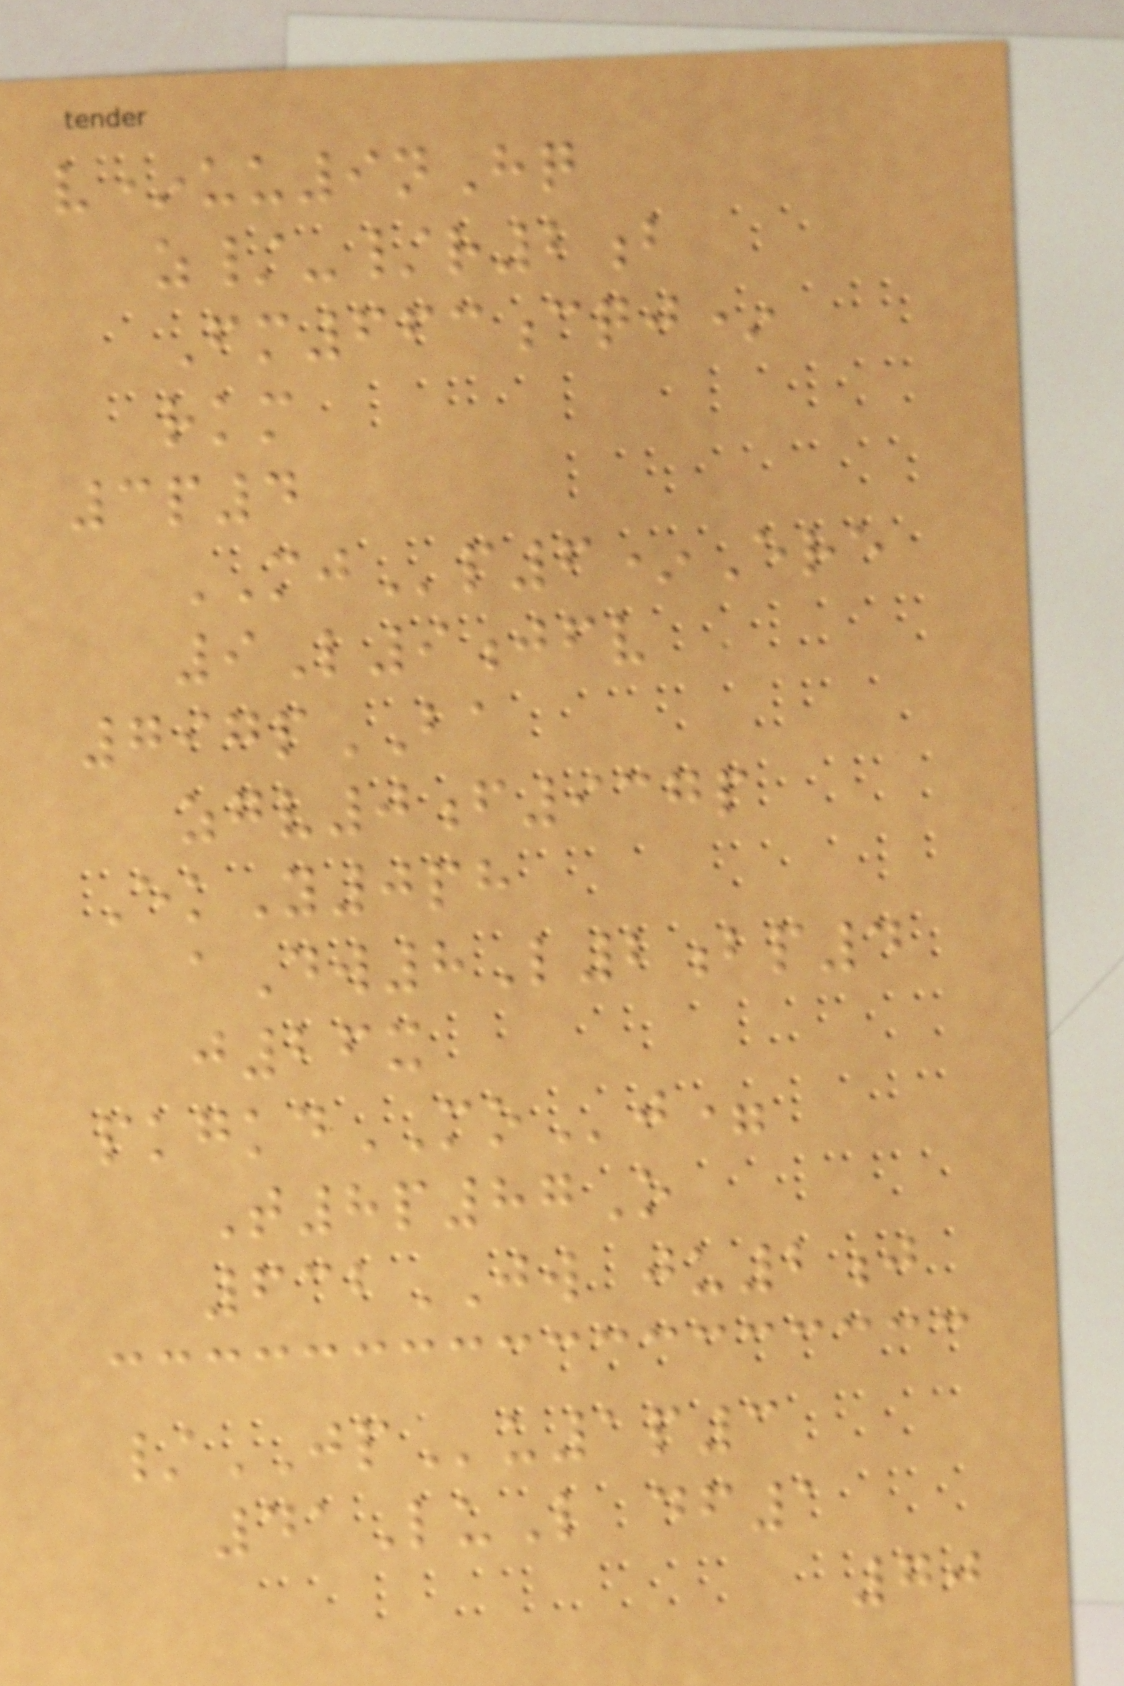v*uu9nHq
z/-/r2b
Fm663cqj*
rkm
3p4
MJp6*Ere
9L9jfv
797pBA
zgv0f937p
EkY0ph
aDw8L2bp4
j26x
pkgkdMOj=
T8p87O
632JW ju2j
/JPu1p3
41LuL df1
70
